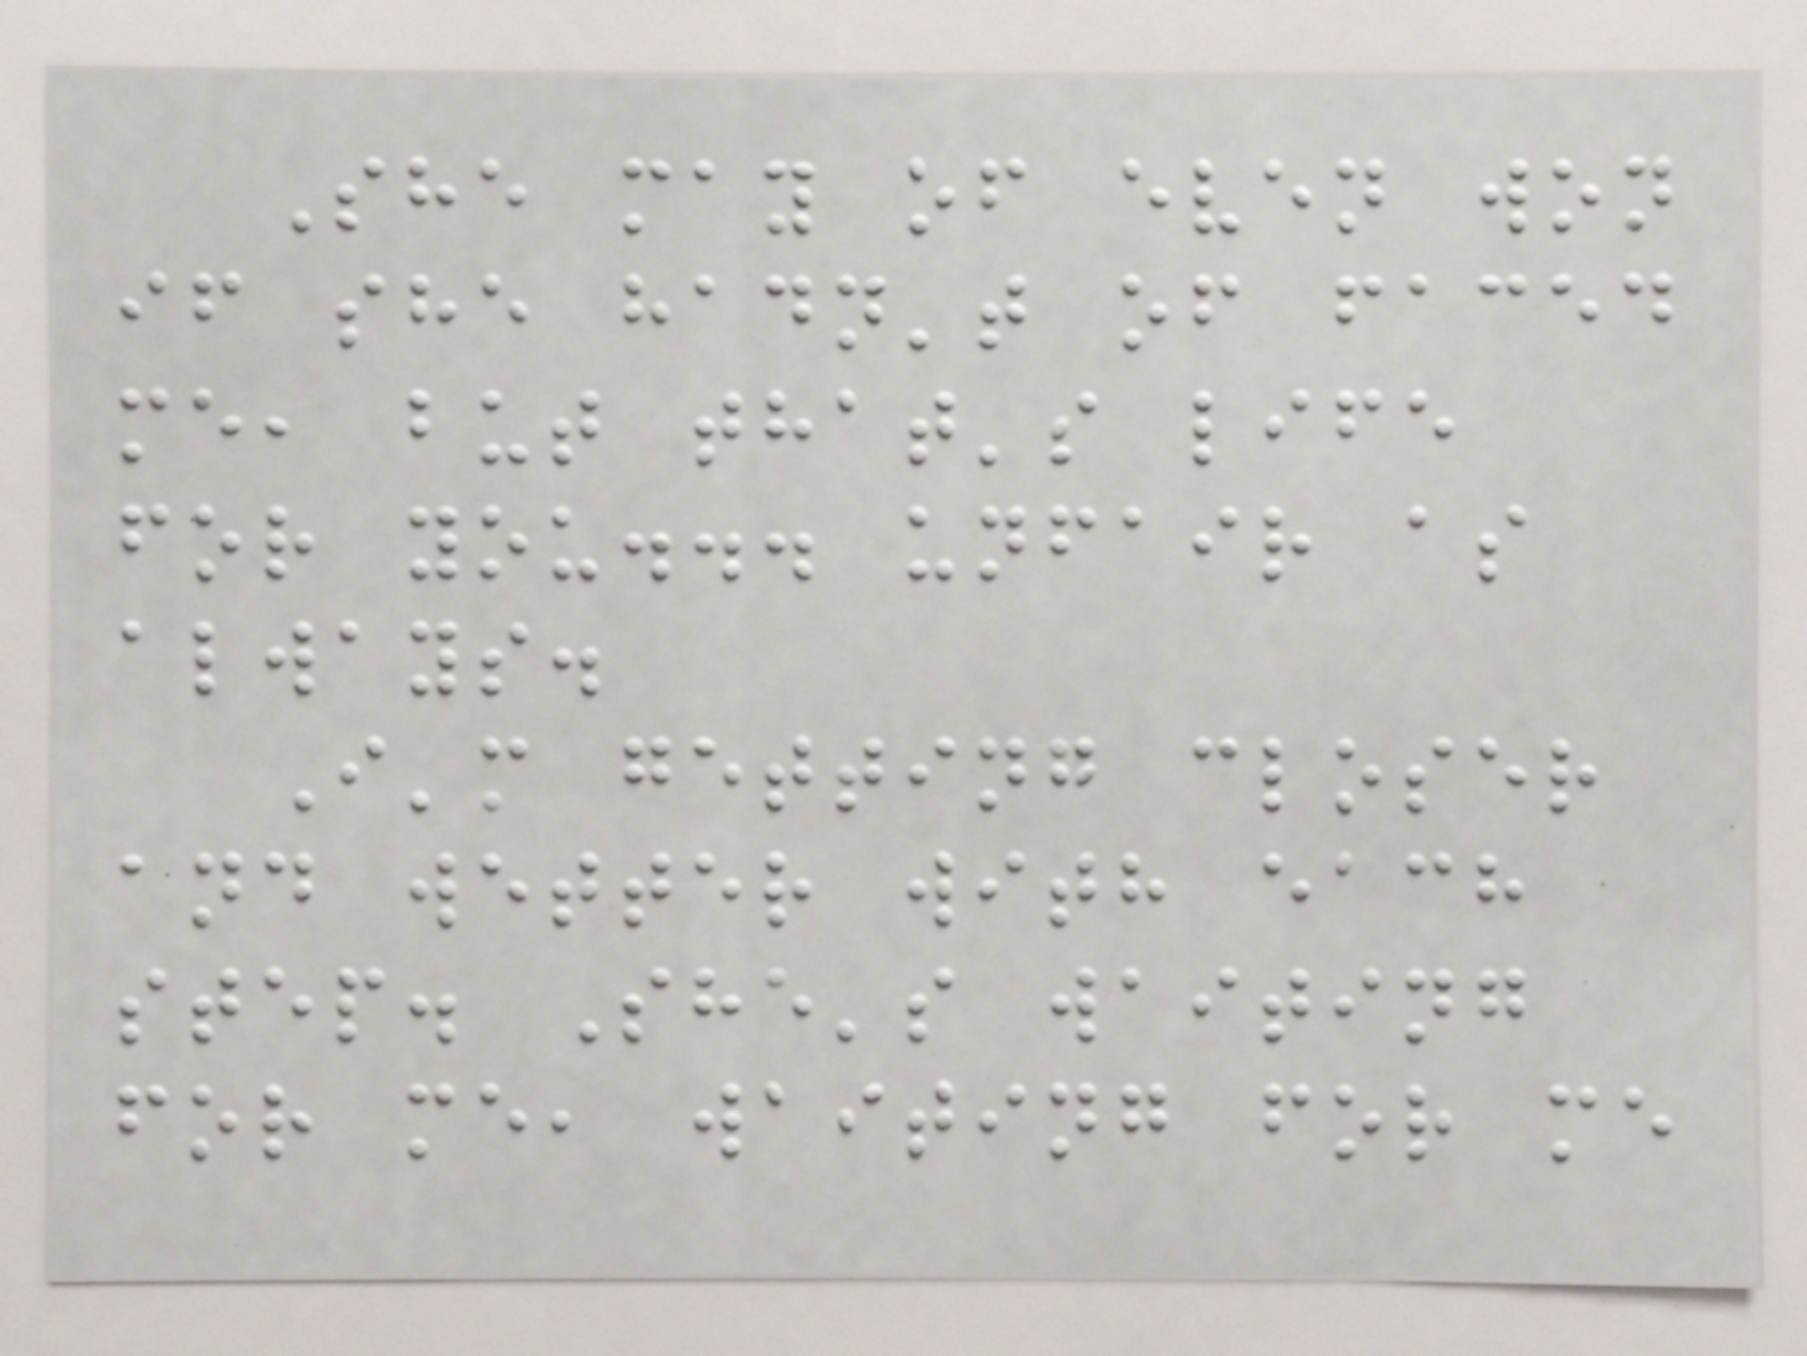She may of even won
if she hadn't of faced
me, but that's life
for you... unfair as
always.
I'm getting closer
and wetter with each
step. She's waiting
for me, waiting for me
